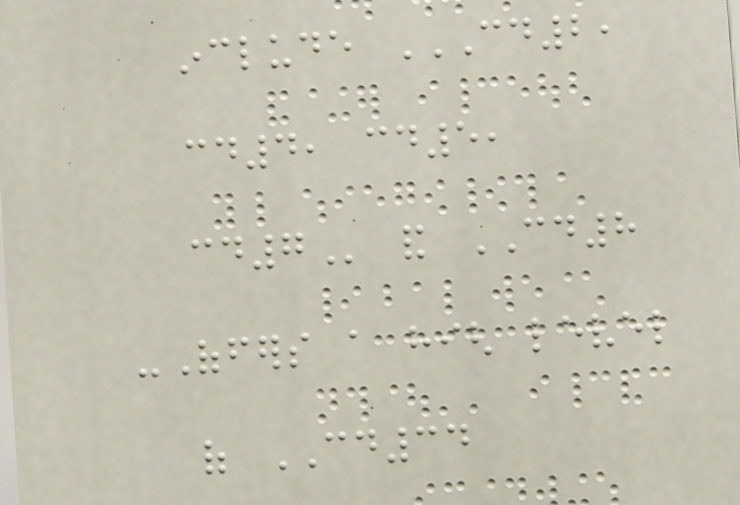include CD2,
CD4, CD5,
CD7 and CD8
-Offers a high level
of CD34
